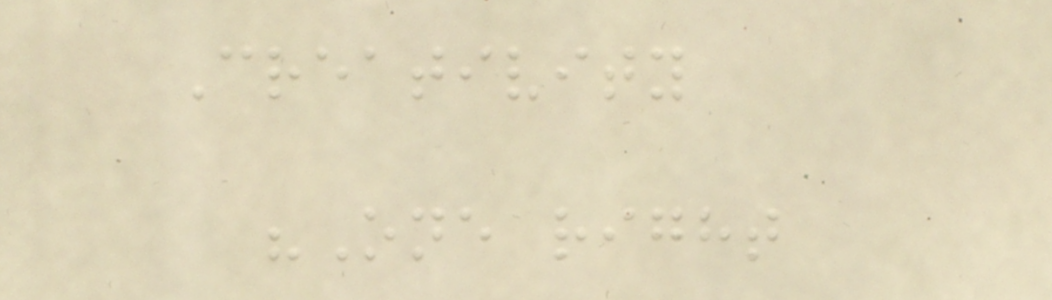Creativity
"One right
